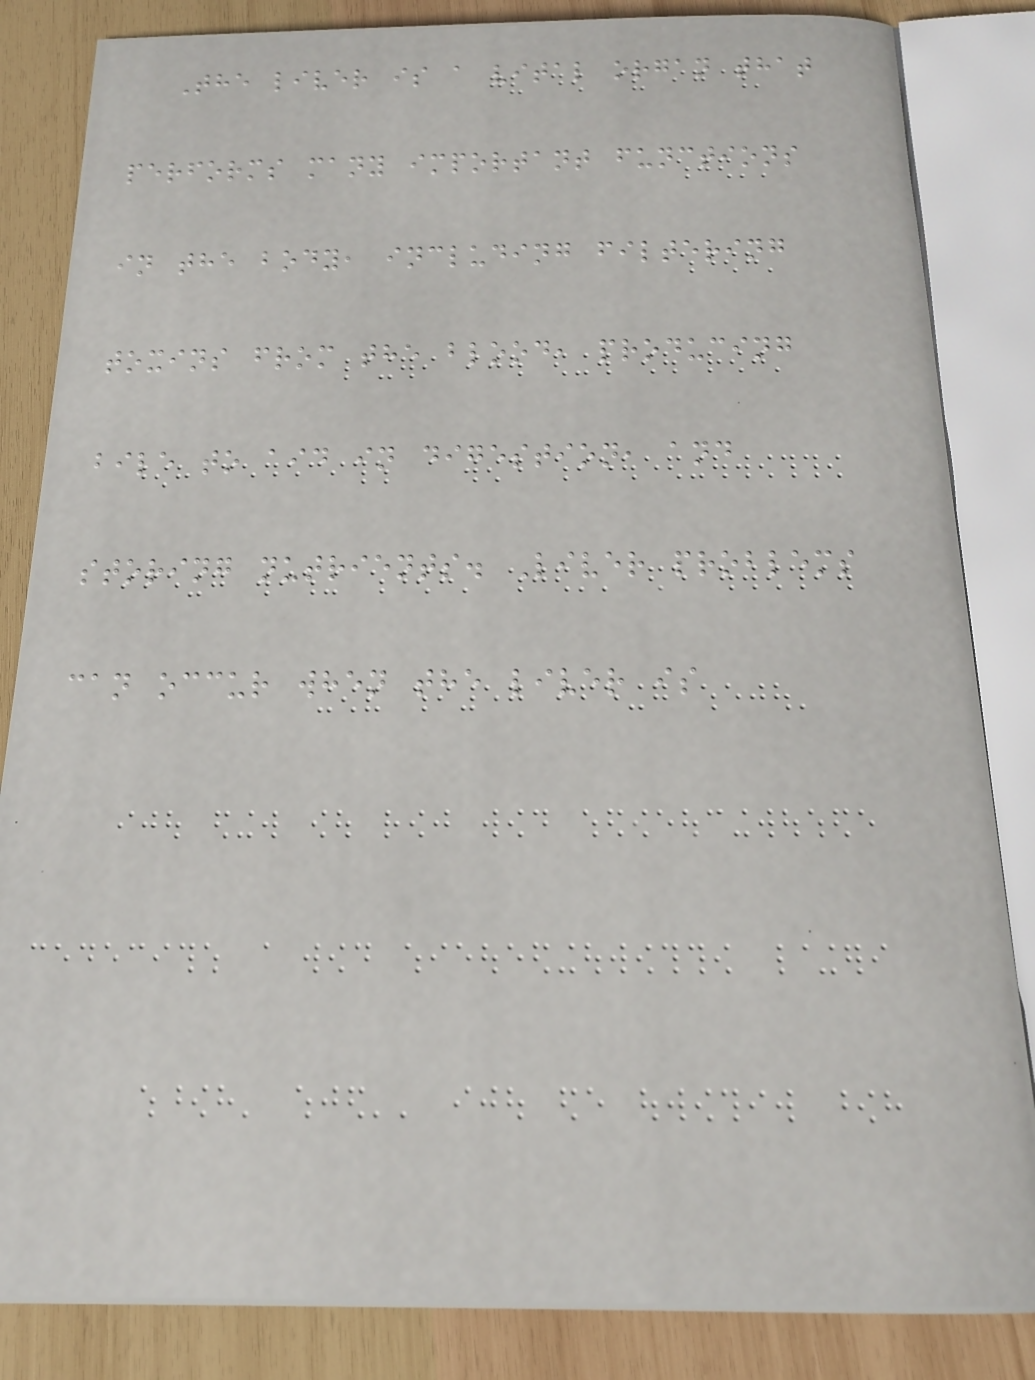The liver is a vital organ that
performs many important functions
in the body, including filtering
toxins from the blood, producing
bile to aid in digestion, and
storing nutrients. Liver problems
can occur when the liver is
